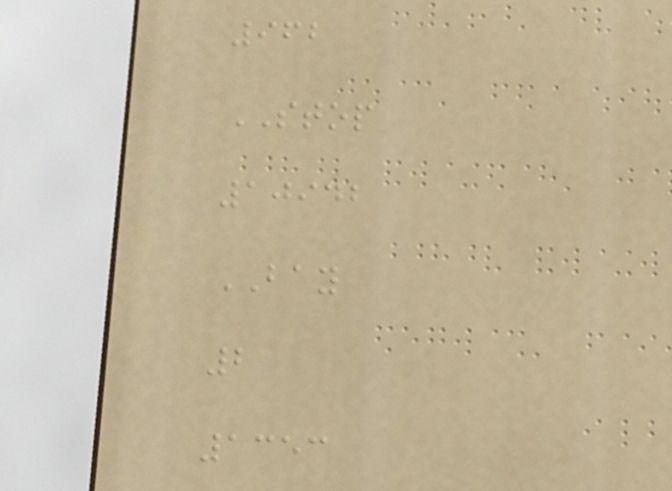962
STOP
10942
BAY
2
1353
